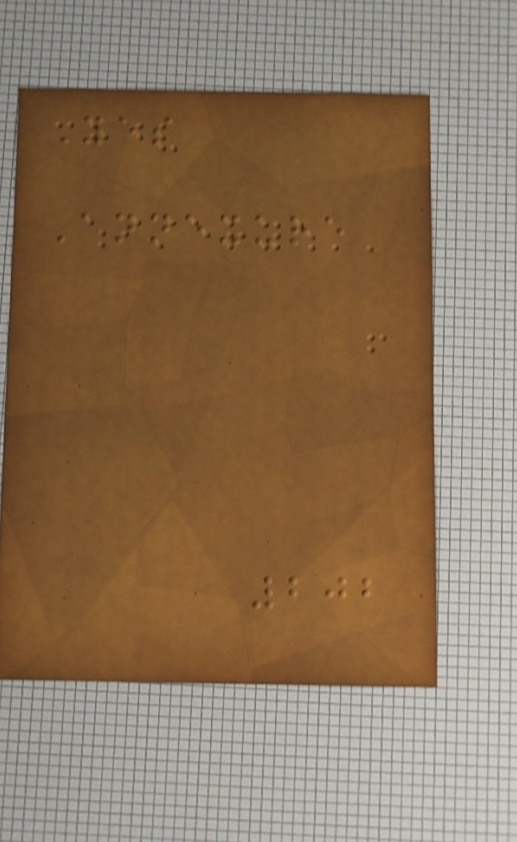Yes
Annexure
202
